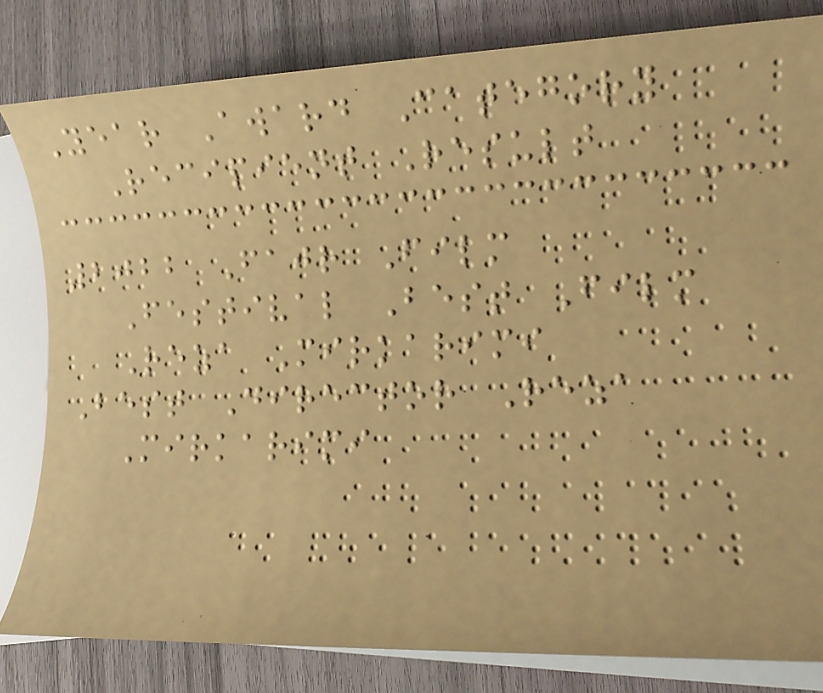Year Award Category
Recipient Result
2022 Fajr Film
Festival Best Film
Reza Mirkarimi
Best Director Reza
Mirkarimi
